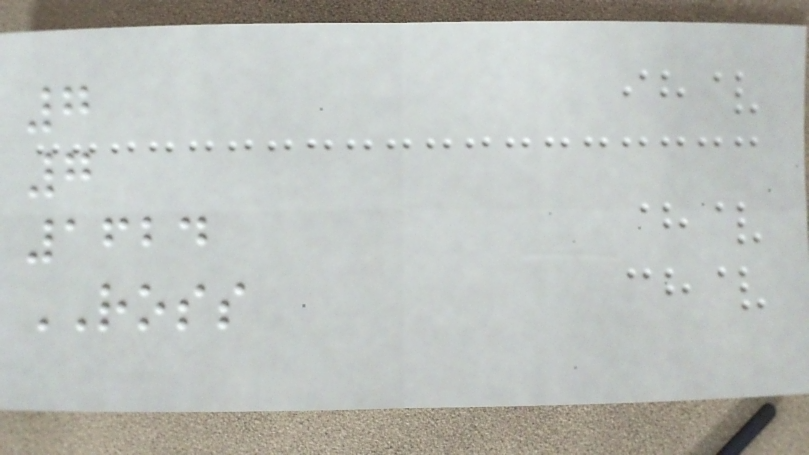7
7
1624
ROSS
